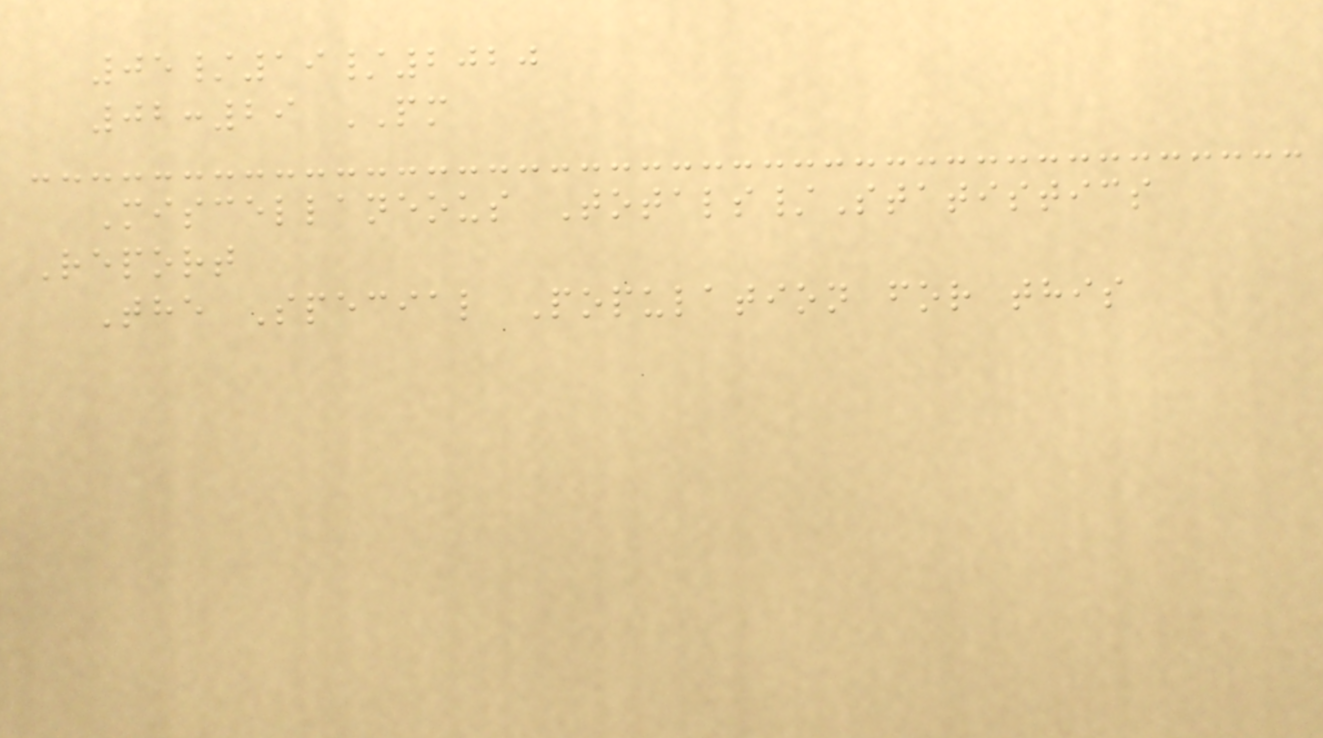05/19/2020
02:29 PM
Miscellaneous Totals/Statistics
Report
The Special Population for this
